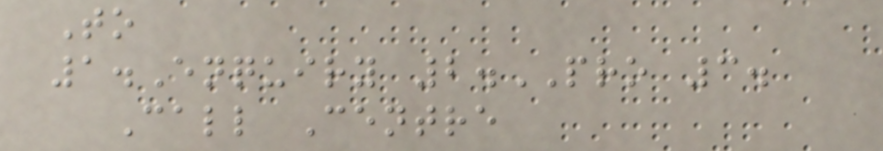To
1.Enquiry 2.PRO 3.
Call Centre
